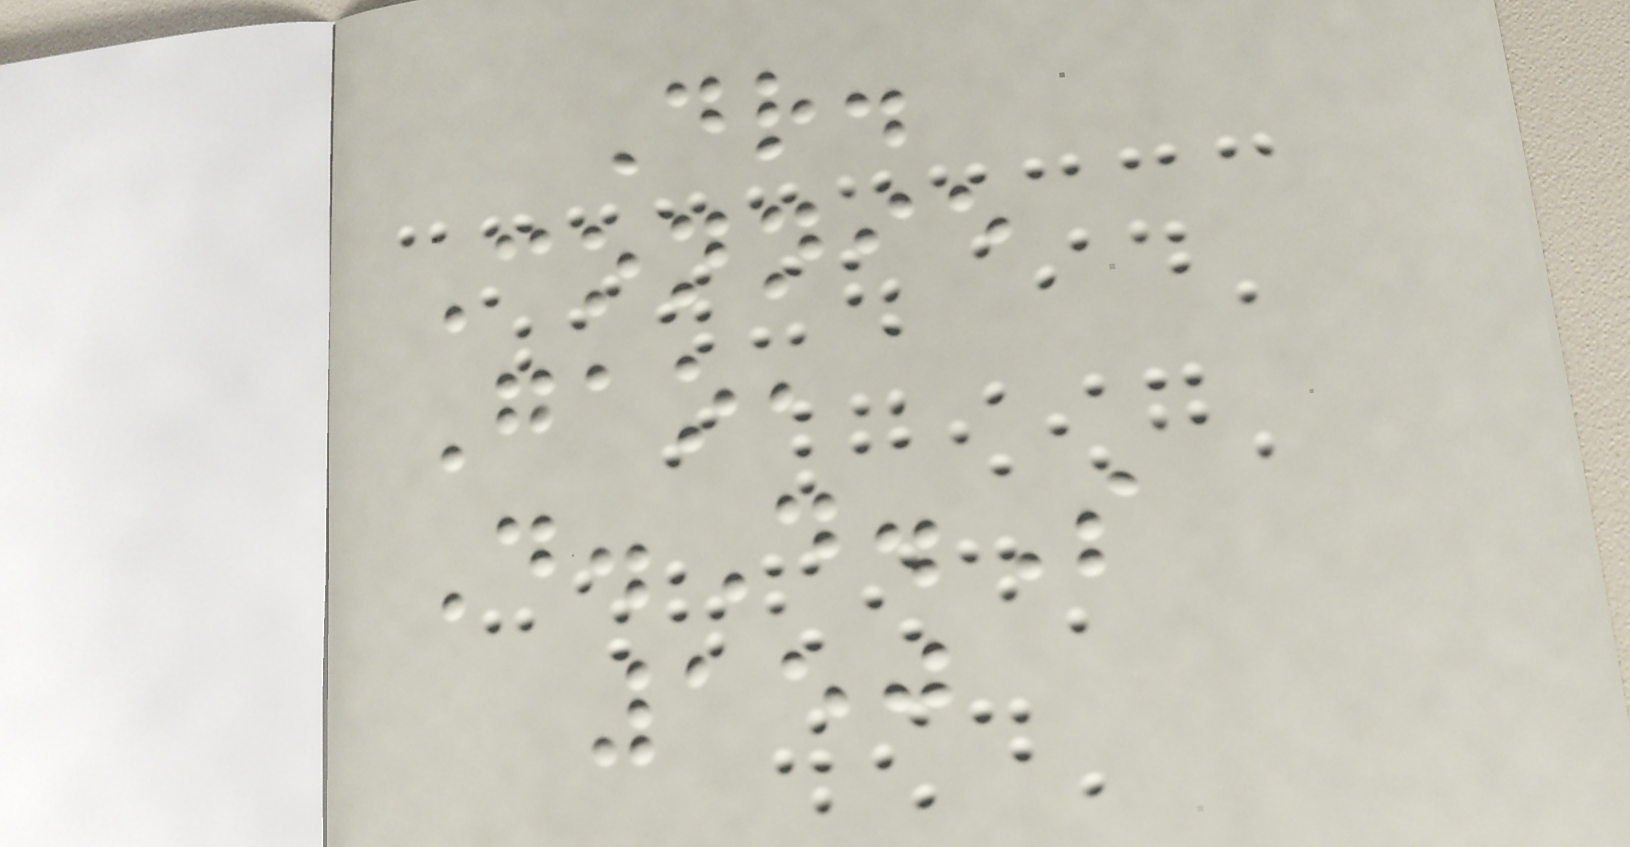Dr.
Connie
Gao,
D.D.S
150
